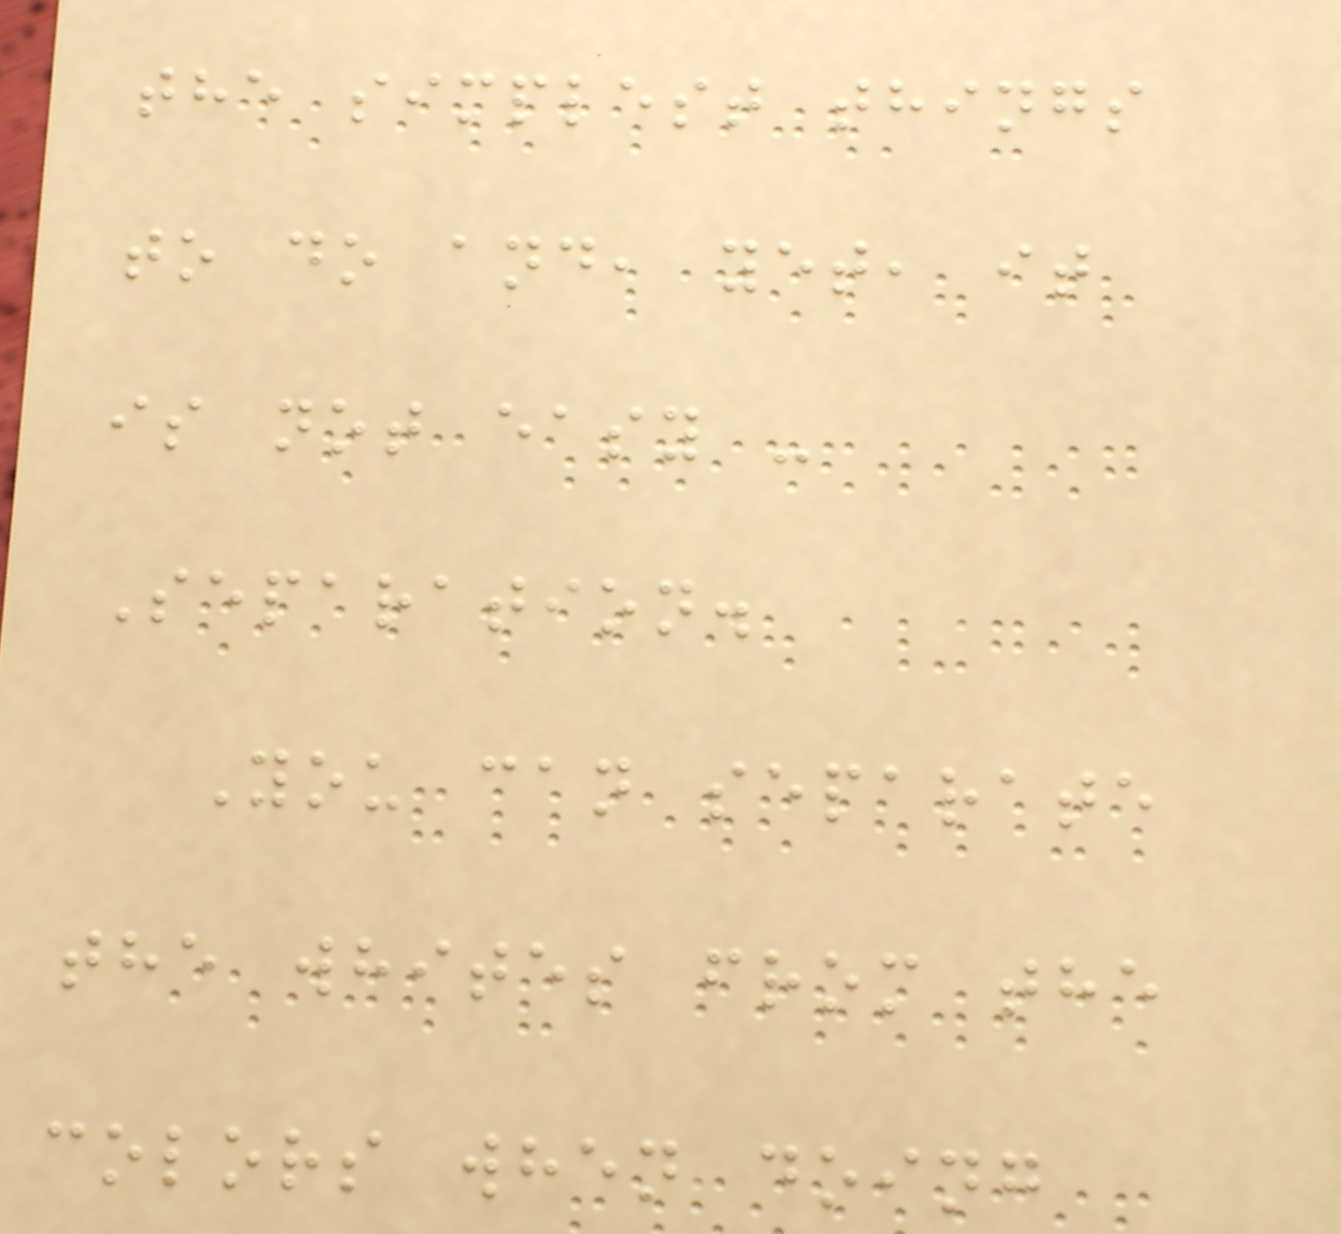the simplest things
to do and, yet, it
is not easy -
Separation.
You can separate
the whites from the
colors when doing
